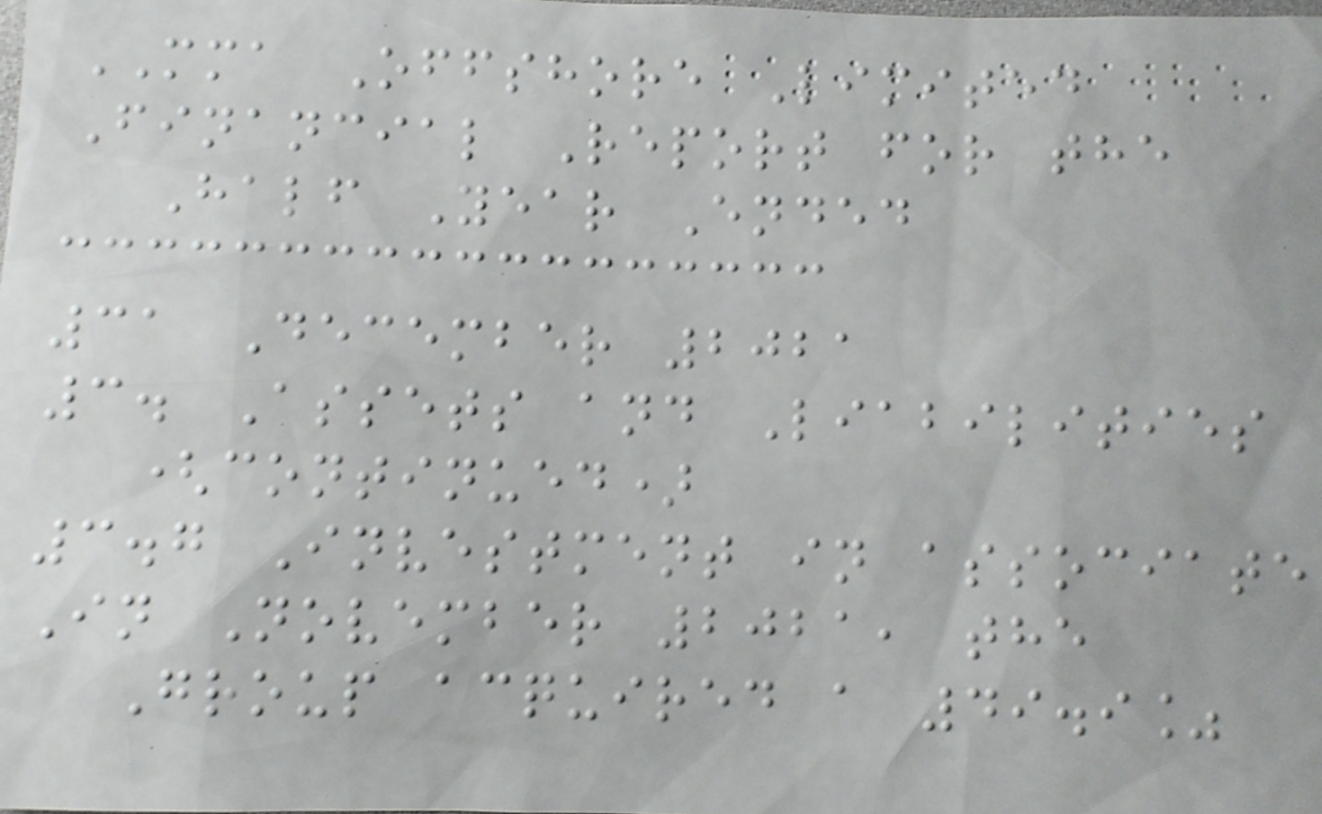MMA Offshore Limited
Financial Report for the
Half Year Ended
31 December 2021
3. Assets and Liabilities
(continued)
3.7 Investment in associate
In November 2021, the
Group acquired a 49.9%
